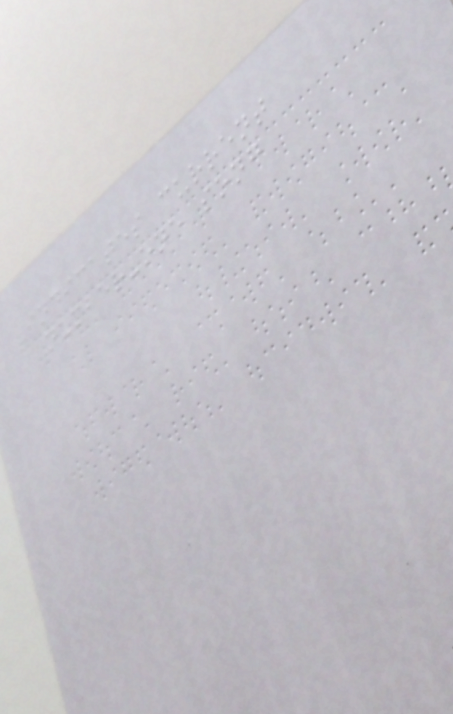Indicates current
number-one song
